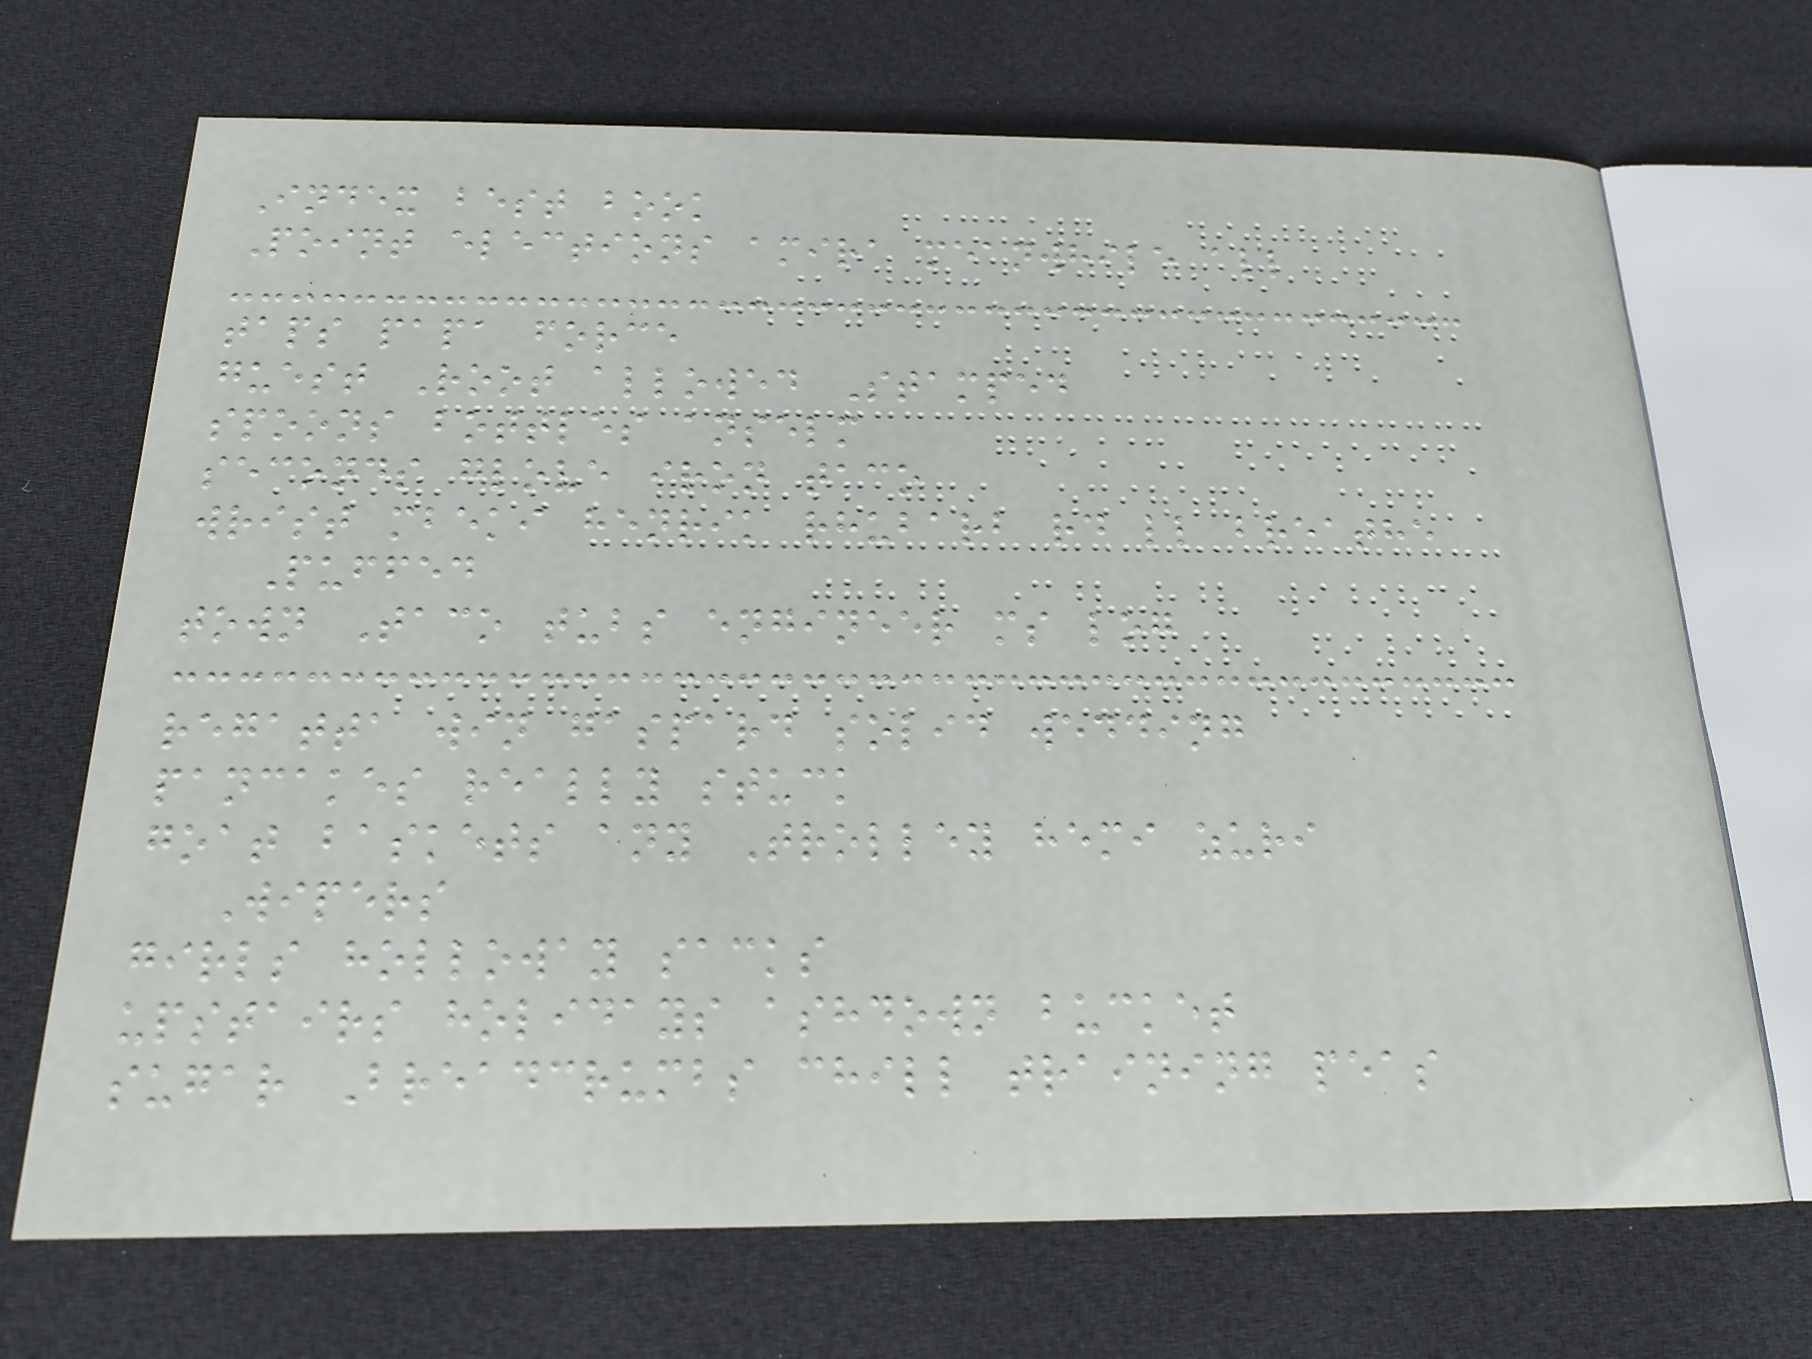Index best book
Point elections amira meanwhile all
taps papa force
guest Root allowed Stamped
spoons bottles anselm
seconds glove iron taco
wrist mbeki henrik rhubarb rd ll breathe
Puffed
town Taco tubs engineer ms log
regatta win gaspard solid wedding
pancakes really stuck
goat baskets any Trolley hemi zuri
Wipers
girls holloway sacks
upstairs holidays ashdown bucket
sugar Breadcrumbs chill training peas
